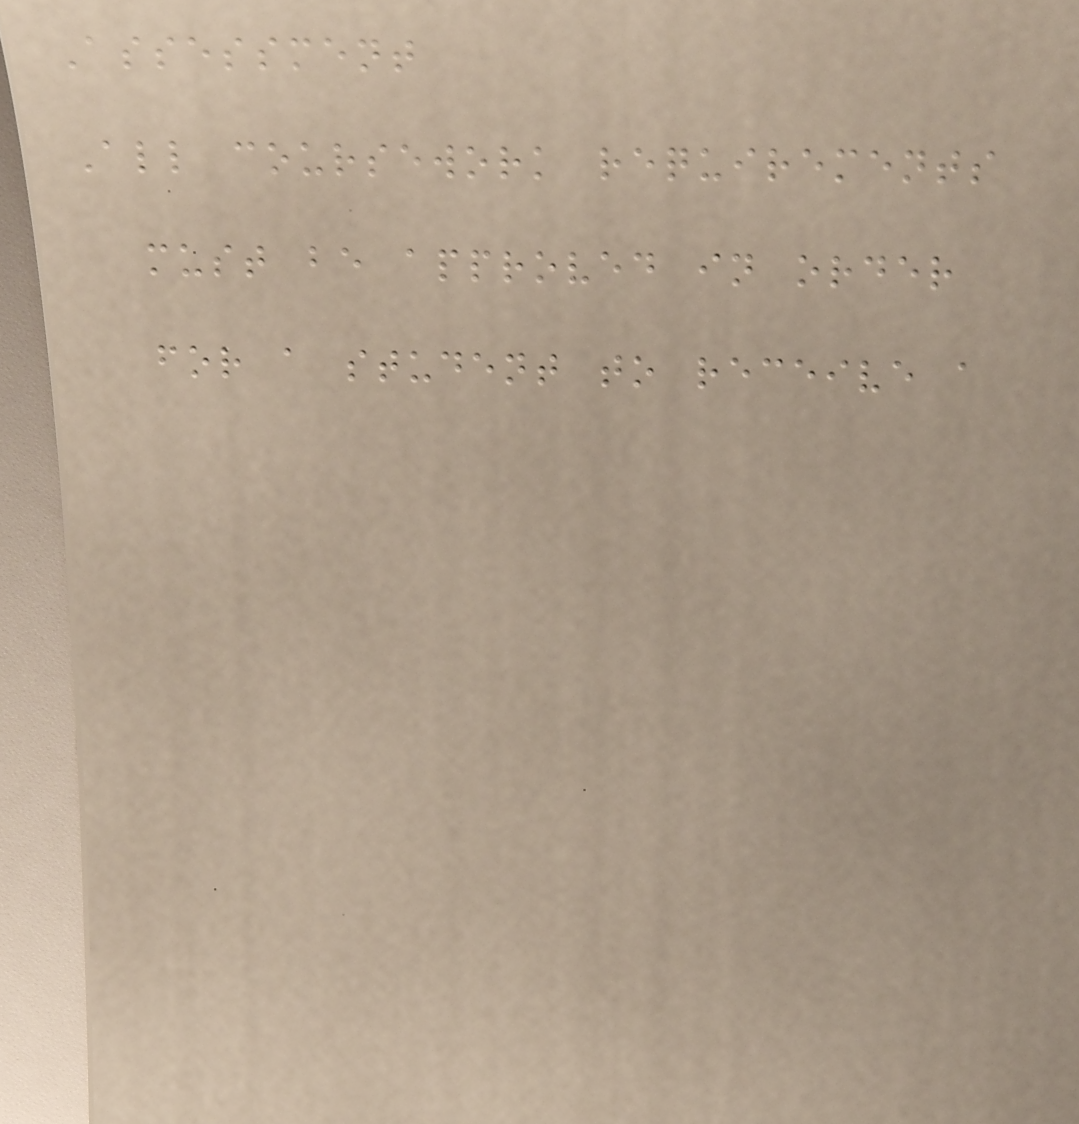Assessment
All coursework requirements
must be approved in order
for a student to receive a
